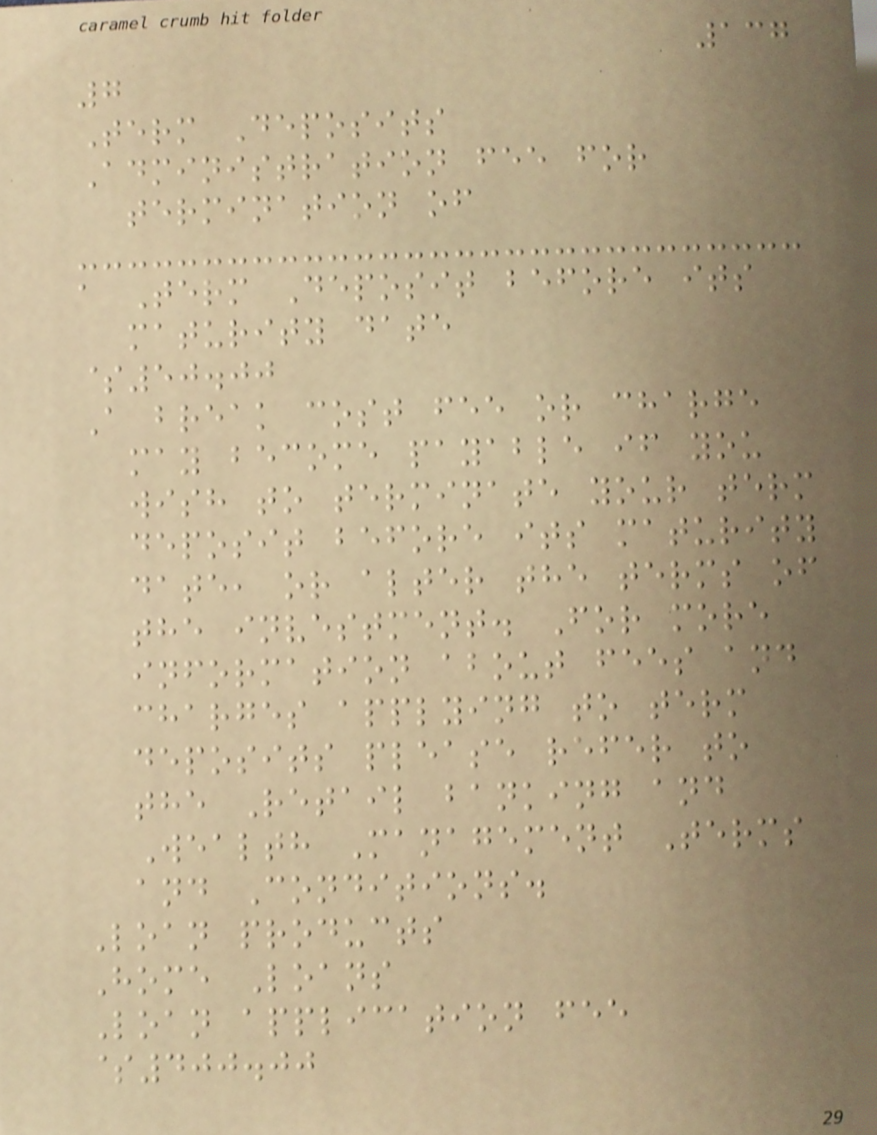137
7
Term Deposits
Administration fee for
termination of
a Term Deposit before its
maturity date
$50.00
A break cost fee or charge
may become payable if you
wish to terminate your term
deposit before its maturity
date, or alter the terms of
the investment. For more
information about fees and
charges applying to term
deposits please refer to
the Retail banking and
Wealth Management Terms
and Conditions.
Loan products
Home Loans
Loan application fee
$400.00
